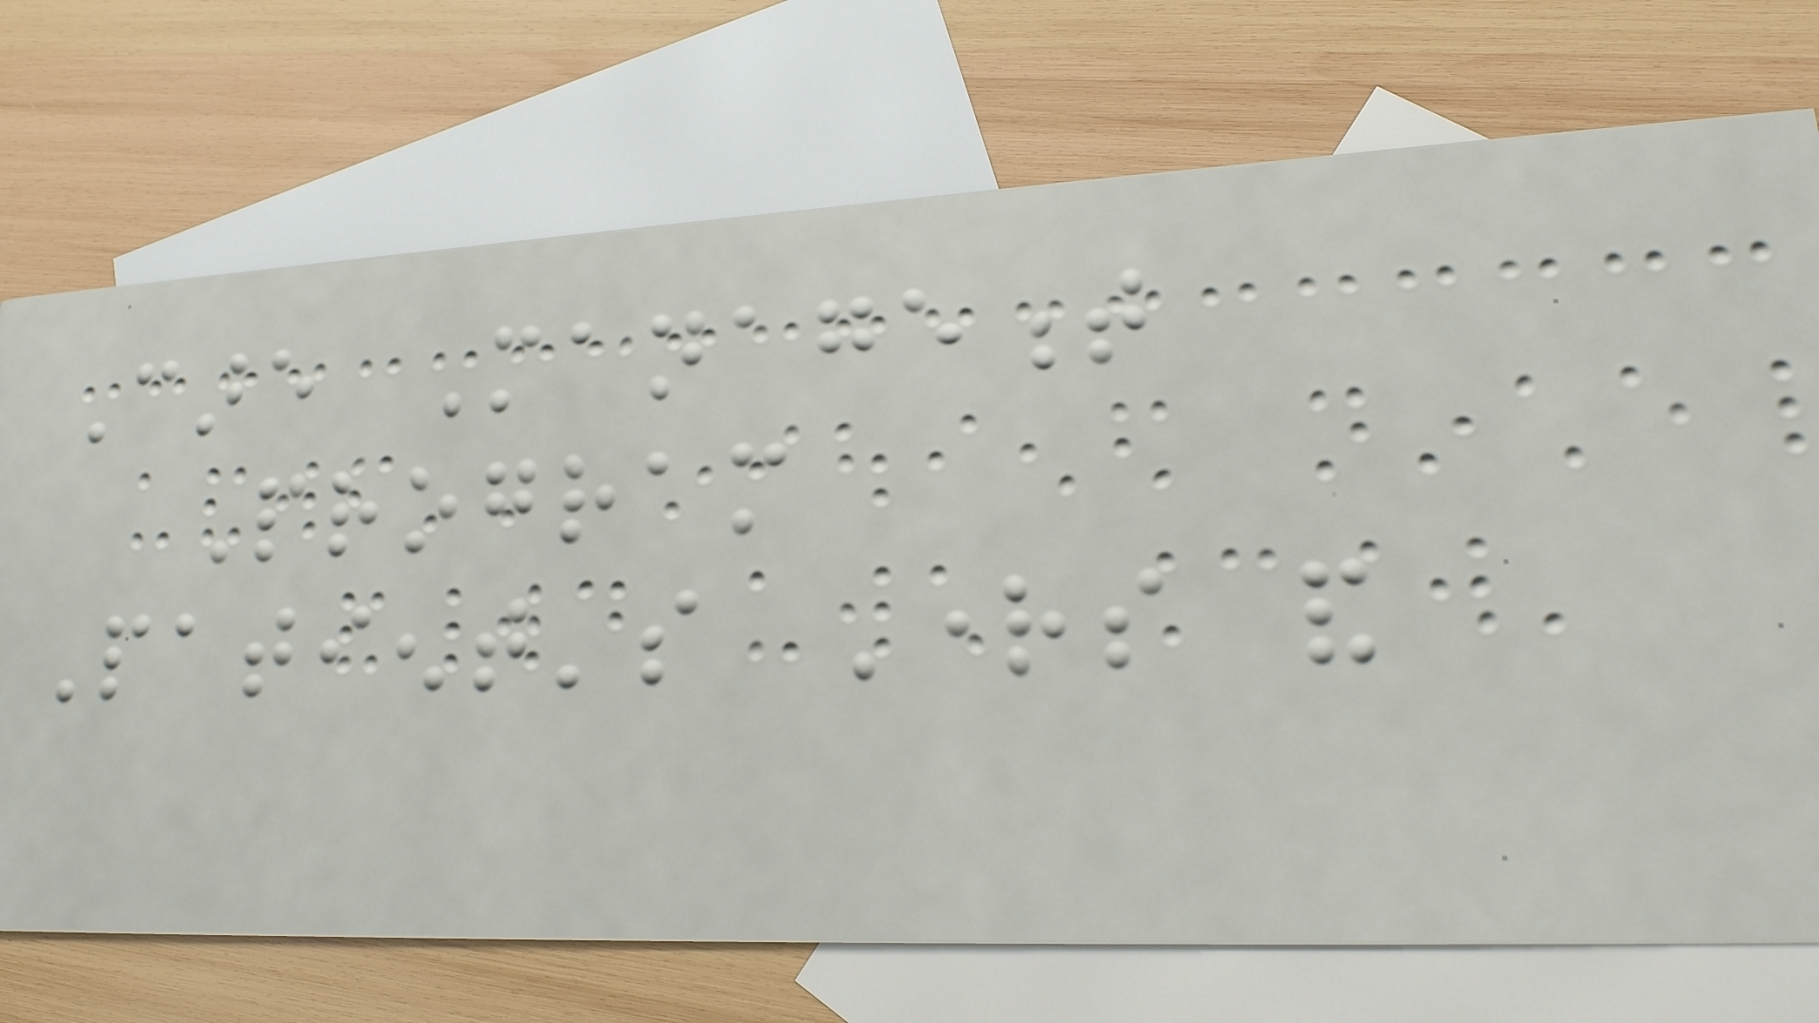Care Management
Program
Patient's Rights and
